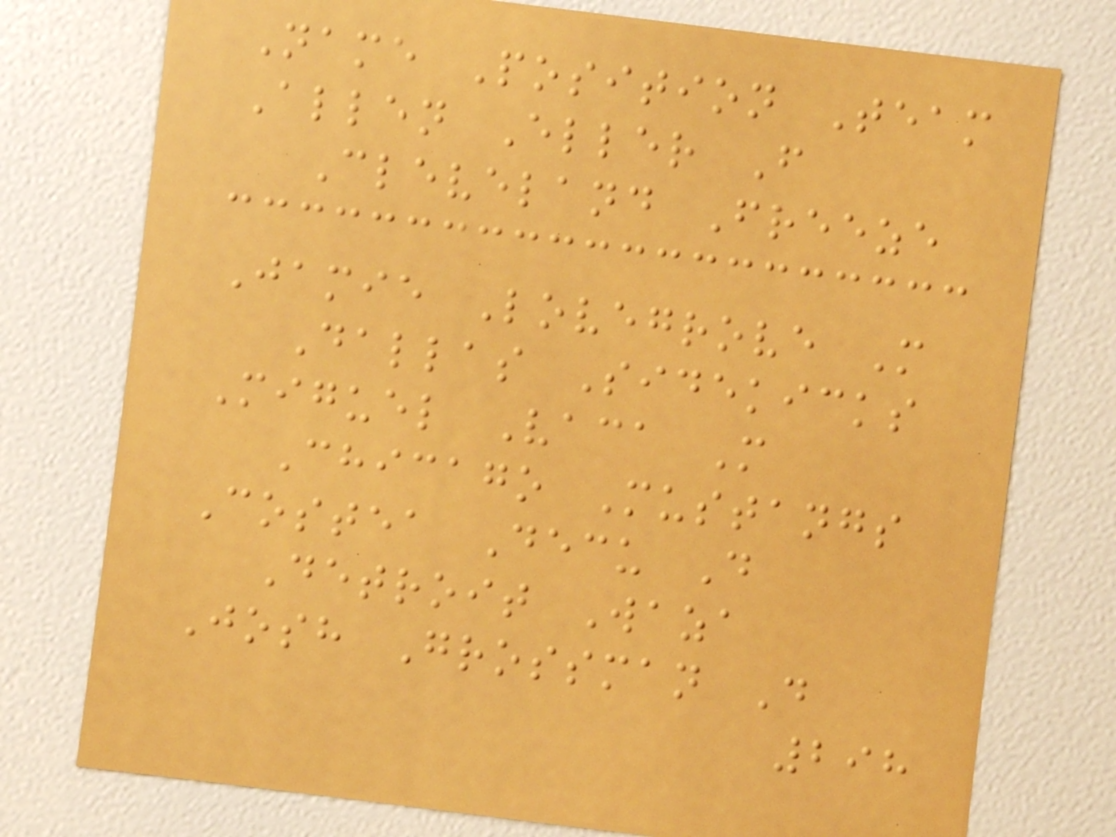Name Position Team
Allen Eller F
Cleveland Freeze
Jamie Lovegrove M
Dallas Sidekicks
Miguel Vaca M
Chicago Mustangs
Costea Decu D
Detroit Waza
Josh Grossman D
298
